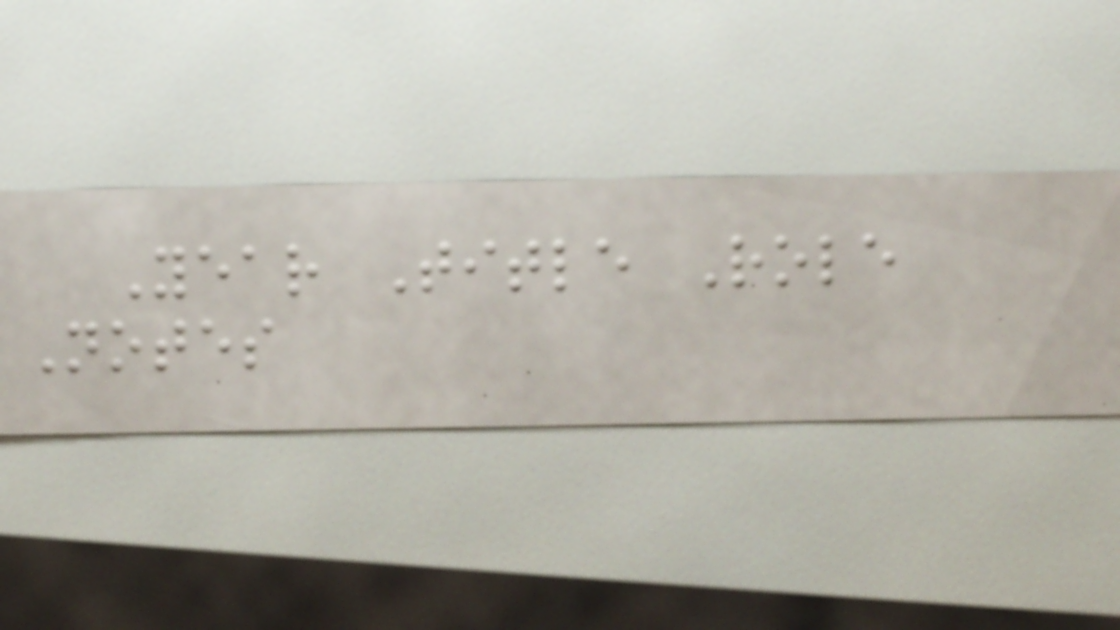Year Title Role
Notes
